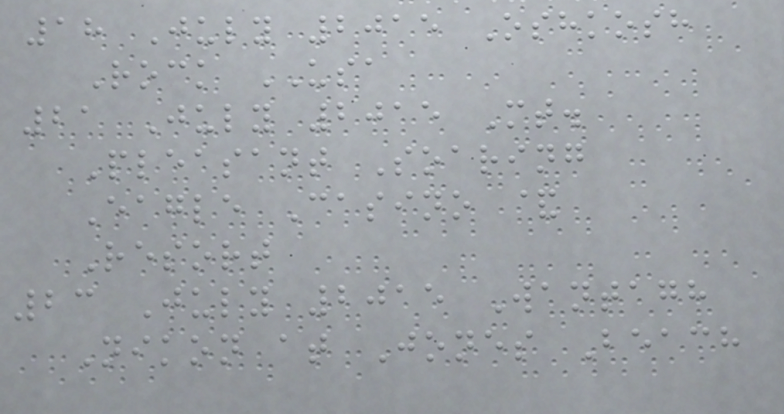18 July 2015 Oshkosh
Rock USA
21 July 2015 Mt.
Pleasant Soaring
Eagle Casino &
Resort
23 July 2015 Wantagh
Nikon at Jones Beach
